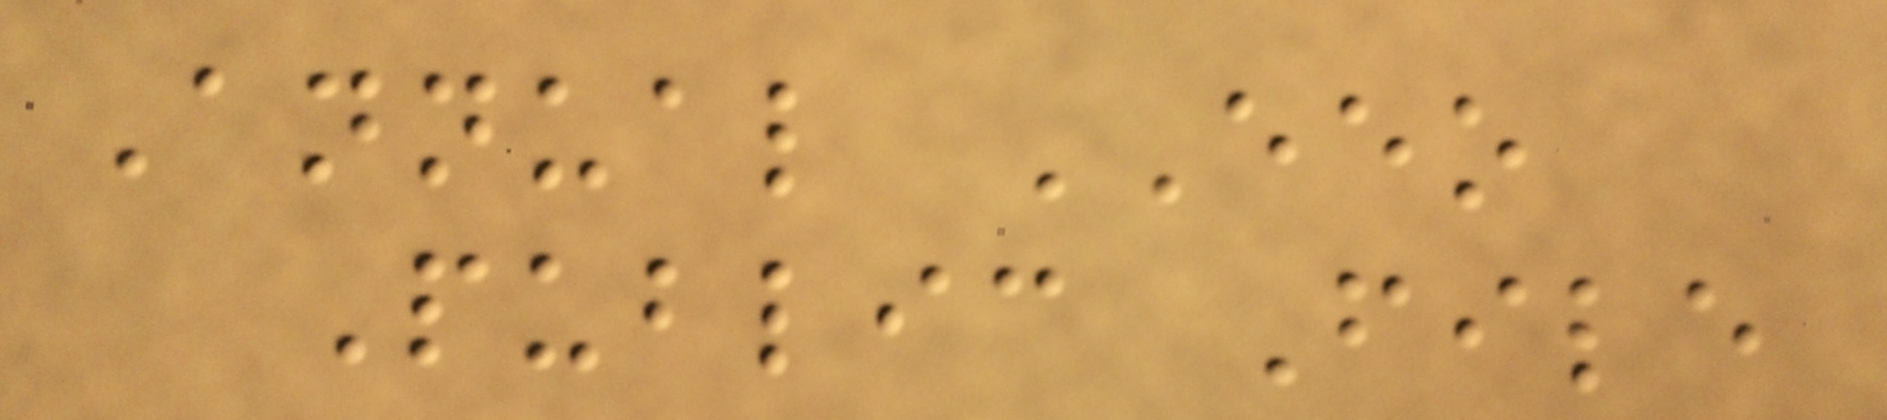Annual EEO
Public File
